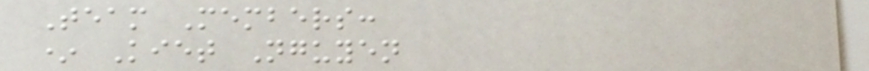Team Members:
* Kiet Nguyen
